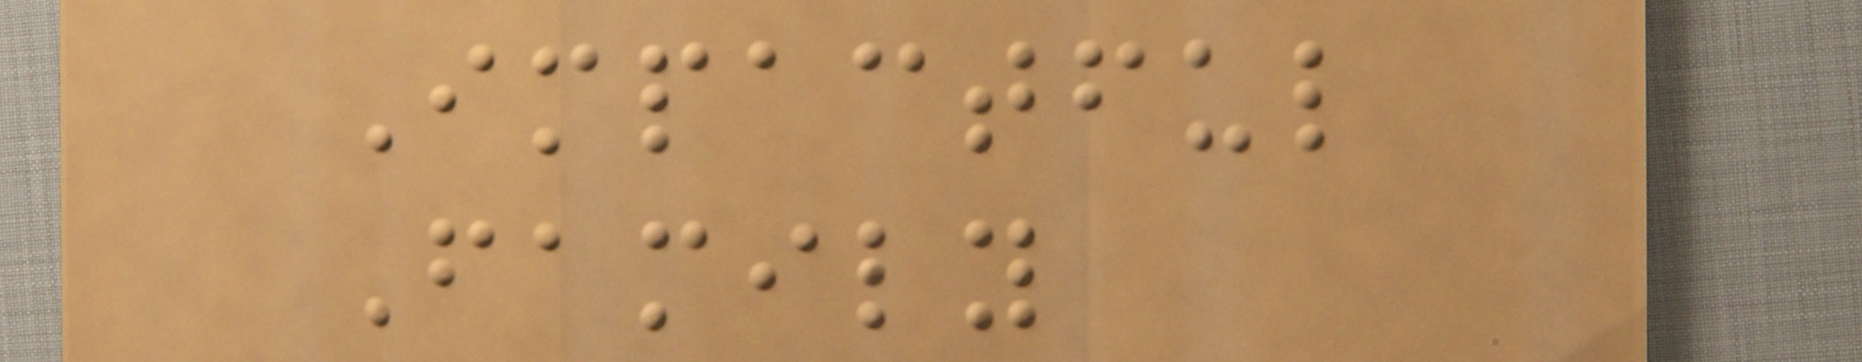Impactful
Family
